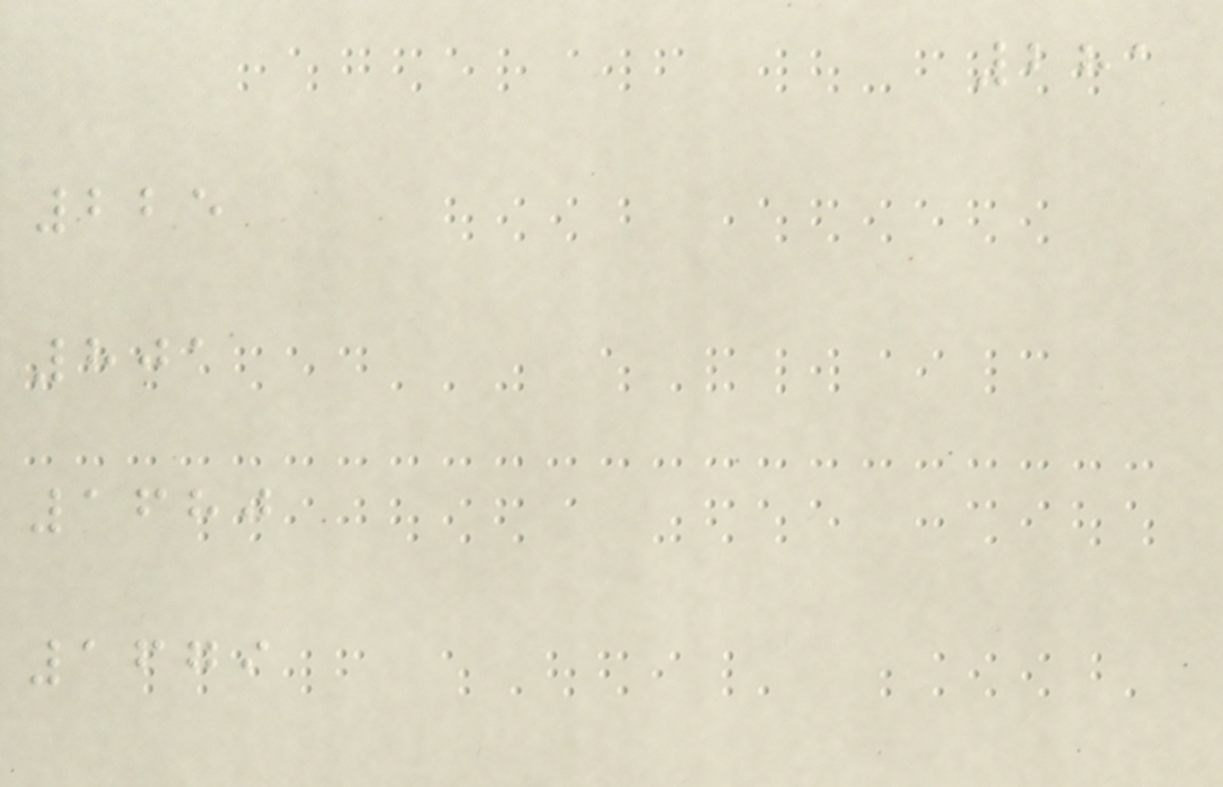281
225
801
1680
1679
